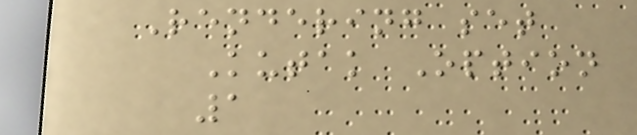Rendering set
Kutak Option
1
